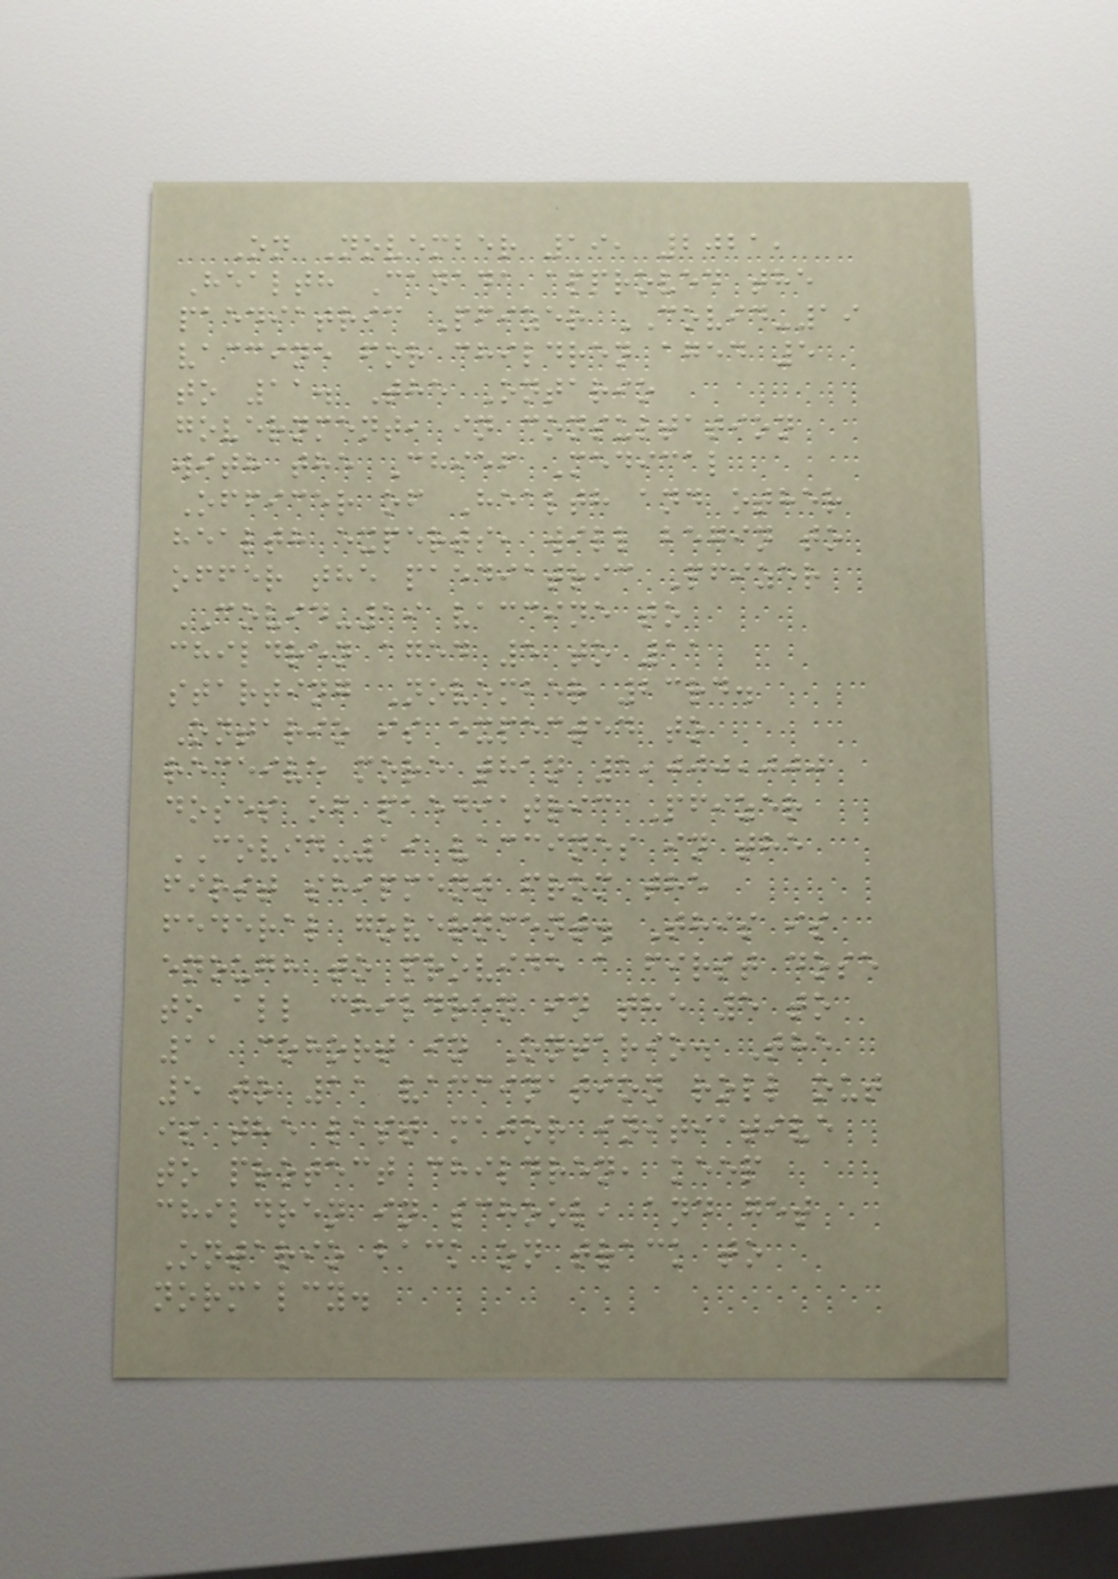On November 19, 2021,
Health Canada approved the
paediatric Pfizer COVID-19
vaccine for children aged 5
to 11. The Ontario
government, in consultation
with the Chief Medical
Officer of Health and other
health experts, will begin to
offer the paediatric Pfizer
COVID-19 vaccine to
children aged 5 to 11
starting November 23rd.
Ontario is expected to
receive more than 1,000,000
doses of paediatric Pfizer
COVID-19 vaccines in the
first shipment from the
federal government. This is
enough to provide a first dose
to all children in the 5 to
11 cohort in Ontario. The
5 to 11 vaccination roll out
is the last major initiative
to protect children, keep
children in school, and get
Ontario back on track to
normalcy.
